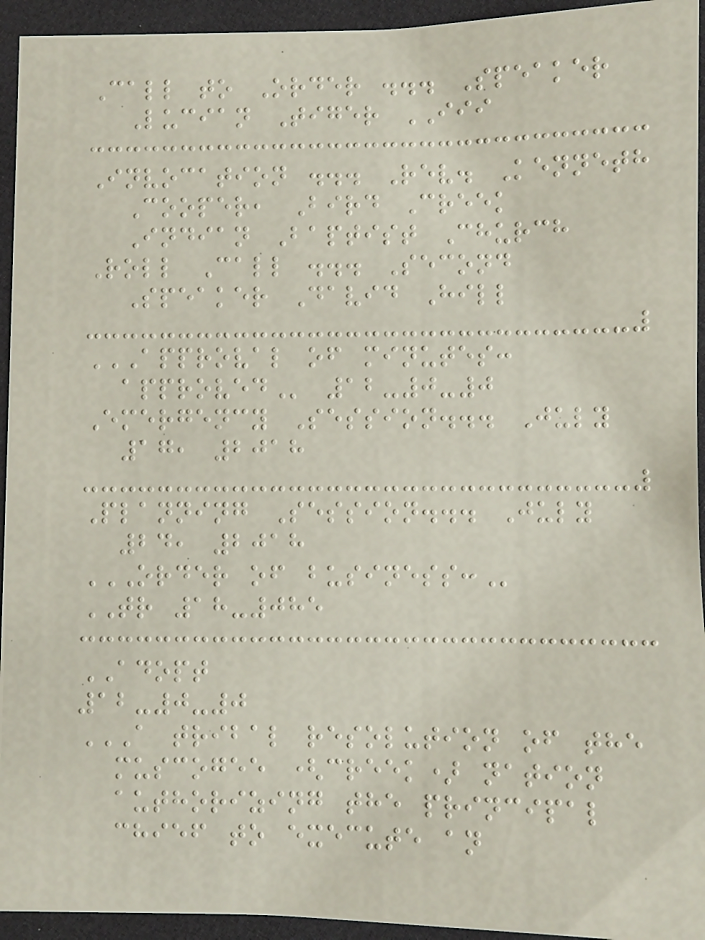Call to Order ... Speaker
Lucian Tiger III
Invocation ... Rev. Kenneth
Cooper, Bird Creek
Indian Baptist Church
Roll Call ... Second
Speaker David Hill
APPROVAL OF MINUTES:
APPROVED 12-0-0
Emergency Session... July
17, 2018
Planning Session... July
24, 2018
ORDER OF BUSINESS:
TR 18-085
ADOPT
12-0-0
A TRIBAL RESOLUTION OF THE
MUSCOGEE (CREEK) NATION
AUTHORIZING THE PRINCIPAL
CHIEF TO EXECUTE AN
